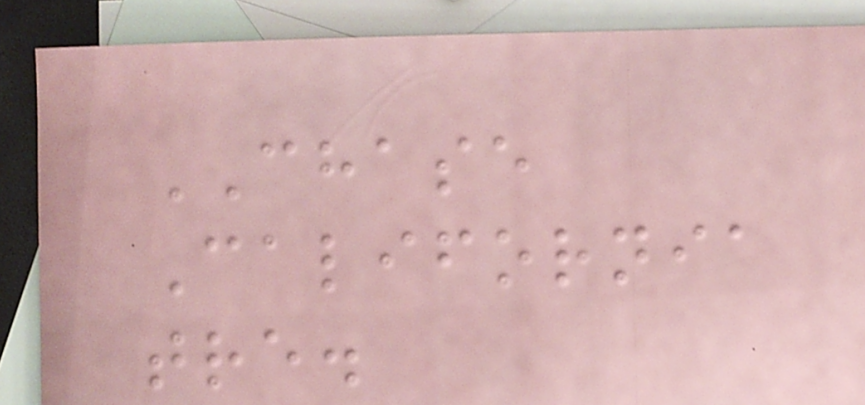CHASE
California
tre.
